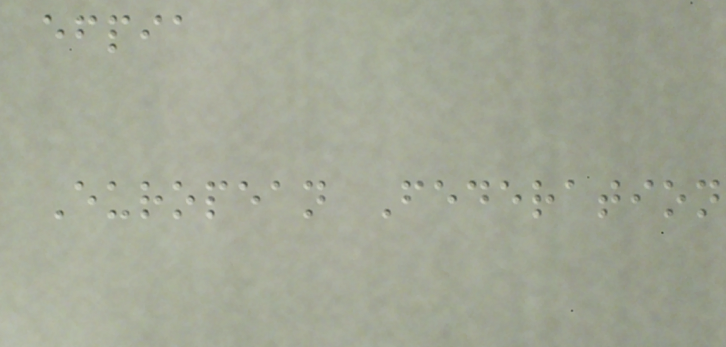efpia
European Federation
